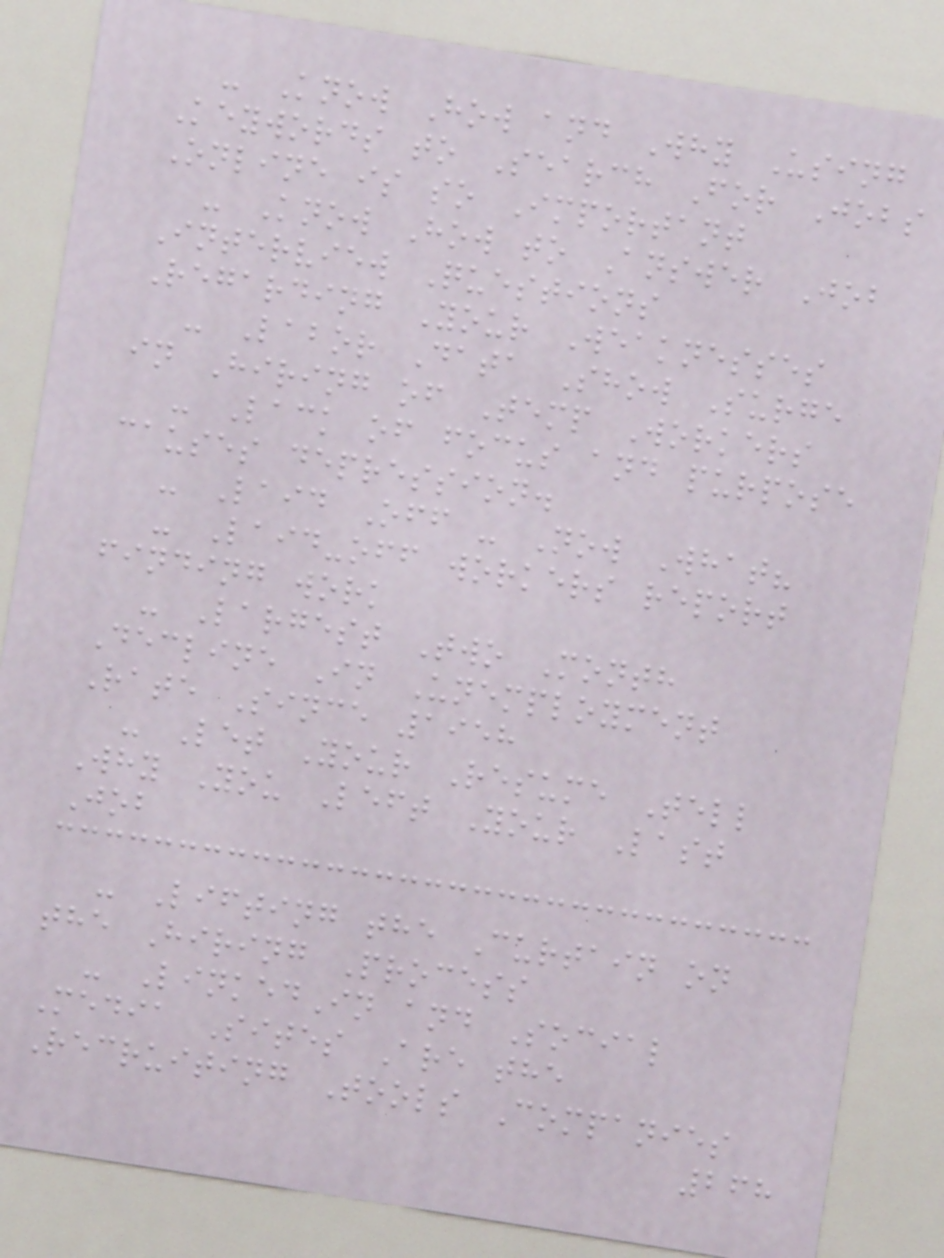- Know How and Why Using
Keywords to Search For Jobs
Online is so Important
- Know How to Answer Job
Interview Questions
Regarding Your Weaknesses
- Labor Data Show Surge
in Hiring of Temp Workers
- Lack of focus and purpose
causes depression.
- Laid Off - Now What?
- Laid-off workers report
finding work
- Largest Two Month
Decline In Unemployment
Rate Since 1958
- Let Your Resume Tell
Why You Left Your Last
Job
- Lifting the Curtain on
the Hiring Process
- LinkedIn and Social
Media Sites Are the
Recruiting Tools Companies
268
